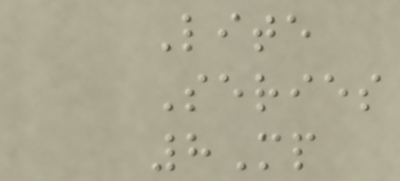Lite
Series
8Mp
